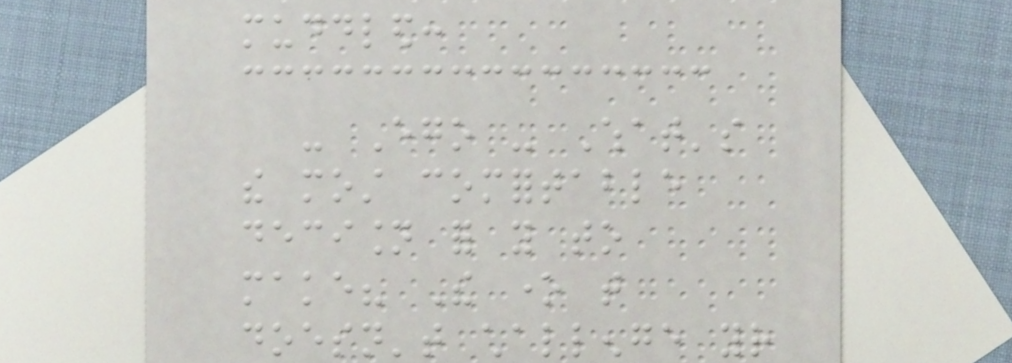muddled:
- Ego - What's
the most comfortable
decision for you to
make? The one that
doesn't challenge your
